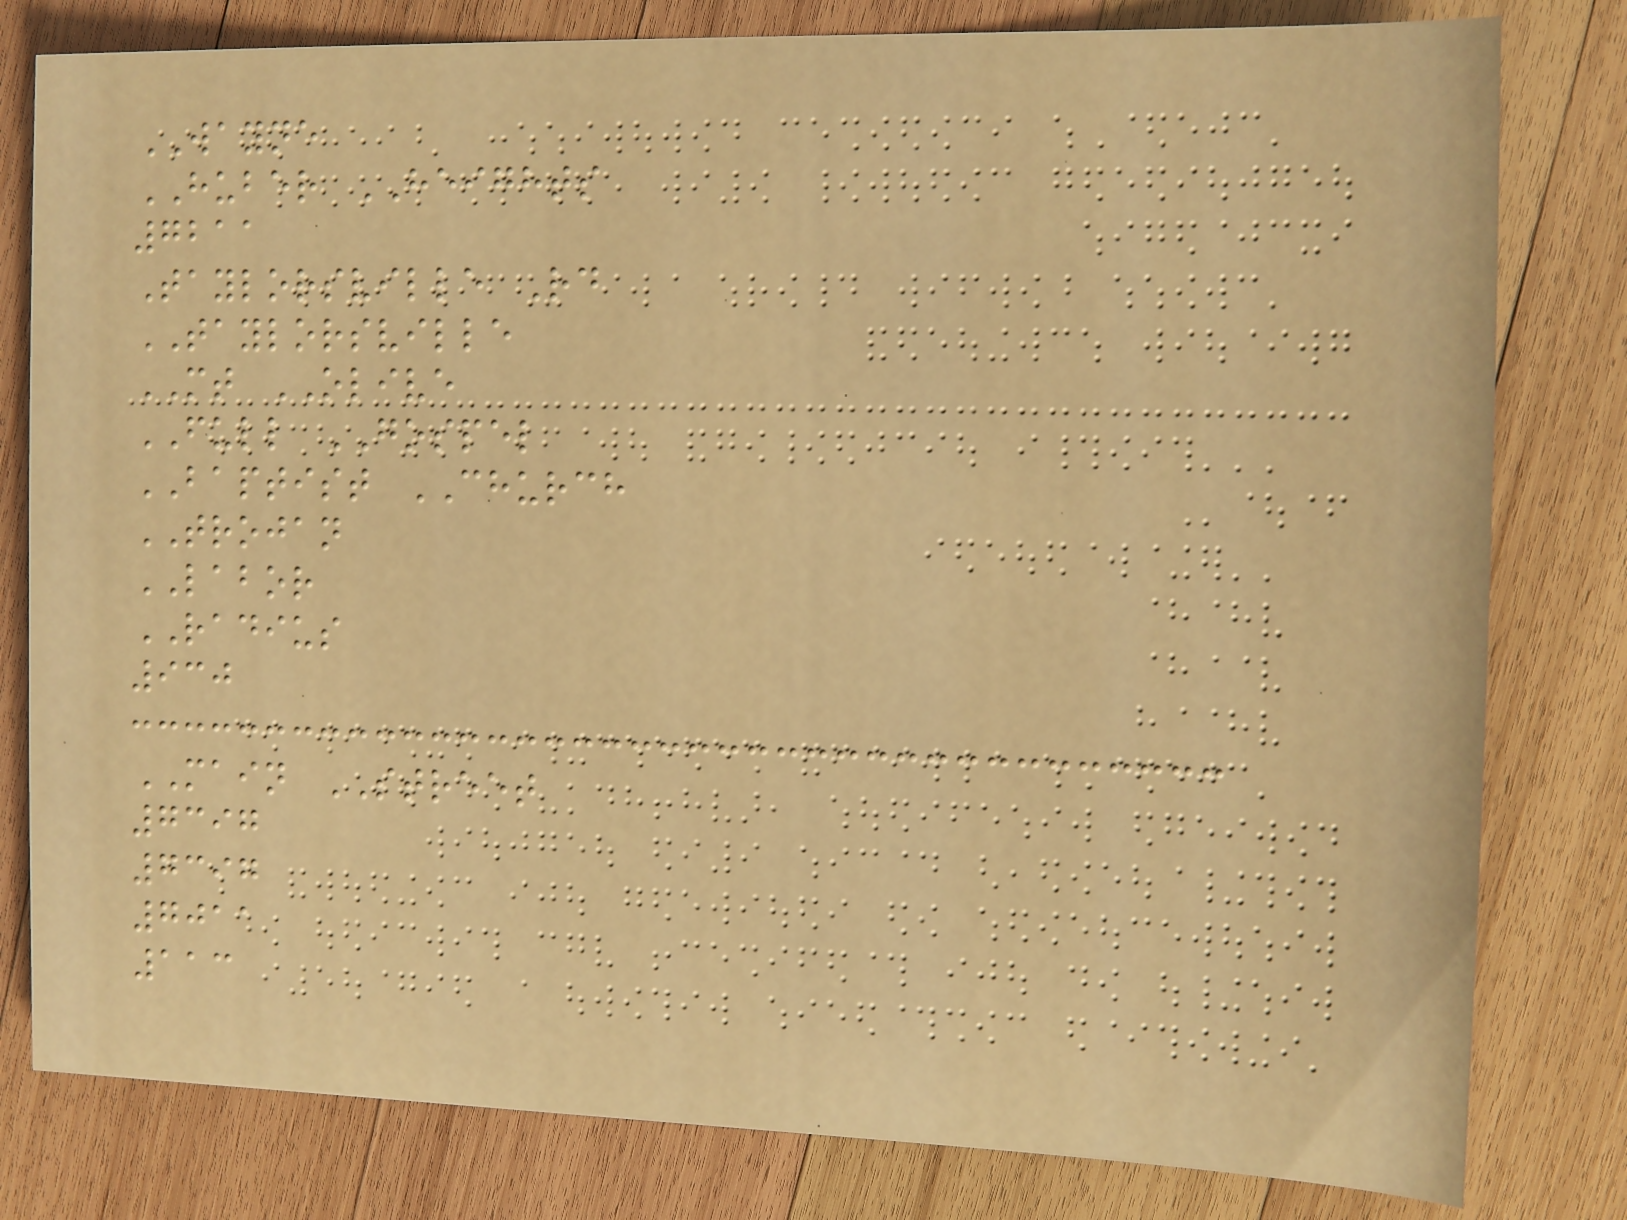WAYNE
HUBER HEIGHTS
7211
Taylorsville Rd
TAYLORSVILLE
MT OLIVE
FULL GOSPEL
BAPTIST CHURCH
TROJAN
LABOR
RADIUS
930
MAIN STREET
7397
7397
7011
113
